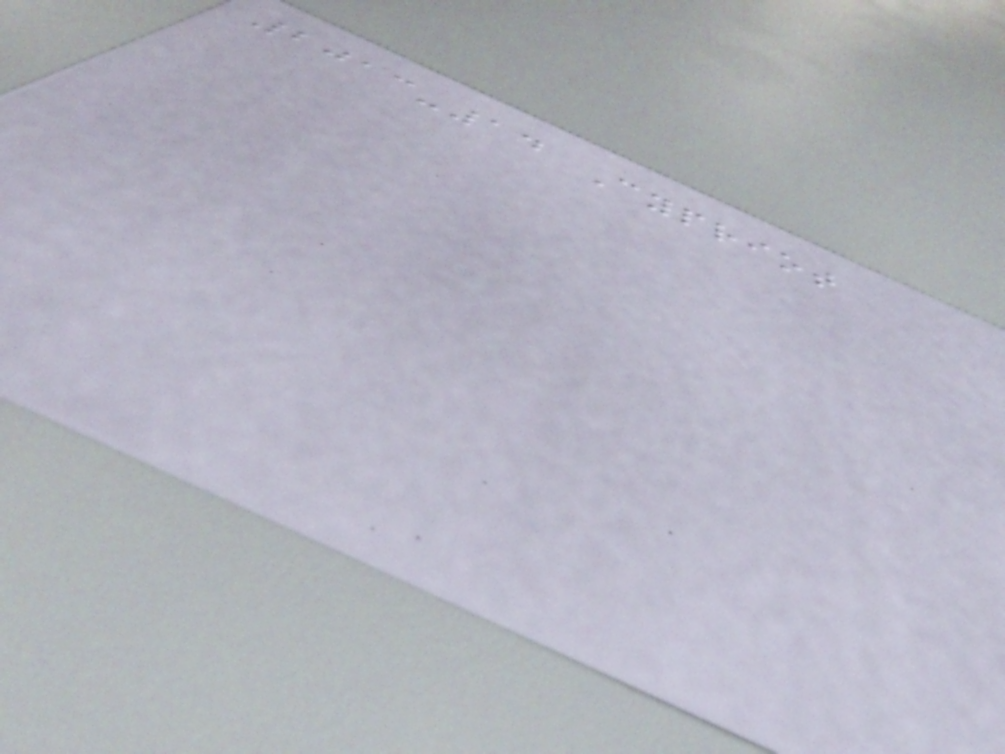2013-14 Cypriot
